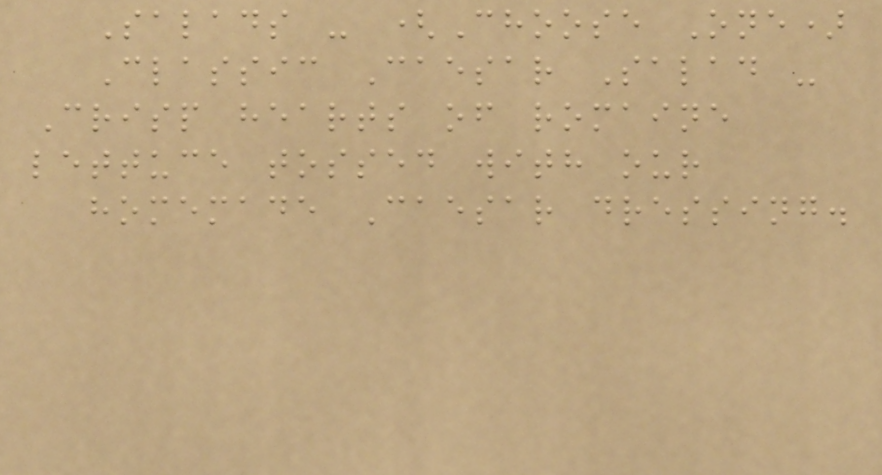Salads - (Choose One)
Classic Caesar Salad -
Crisp hearts of romaine
lettuce tossed with our
homemade Caesar dressing.
